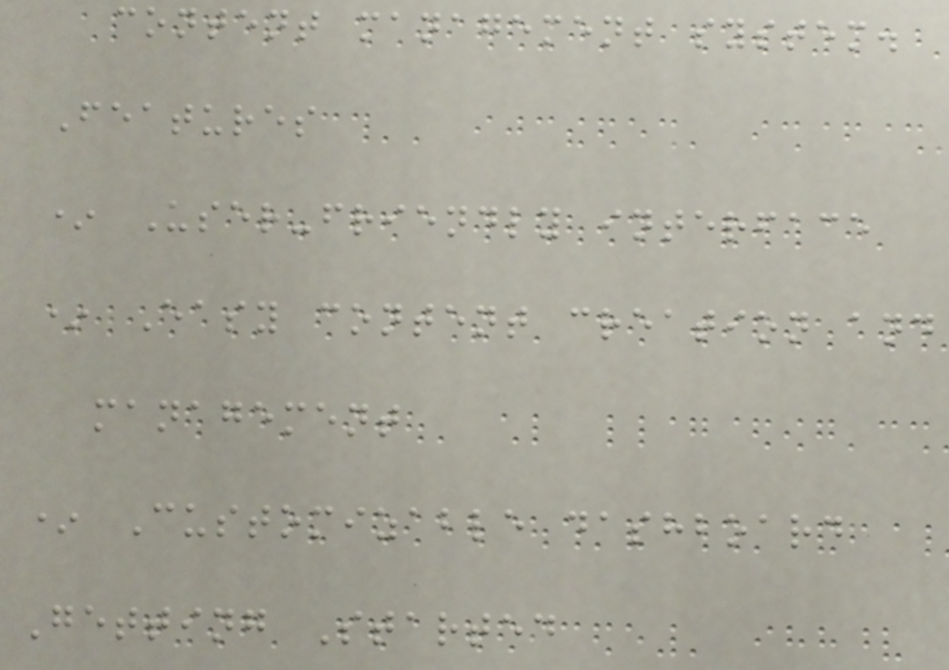content management system.
Features
* User-friendly interface
* Easy content creation and
management
* Customizable dashboard
Getting Started
